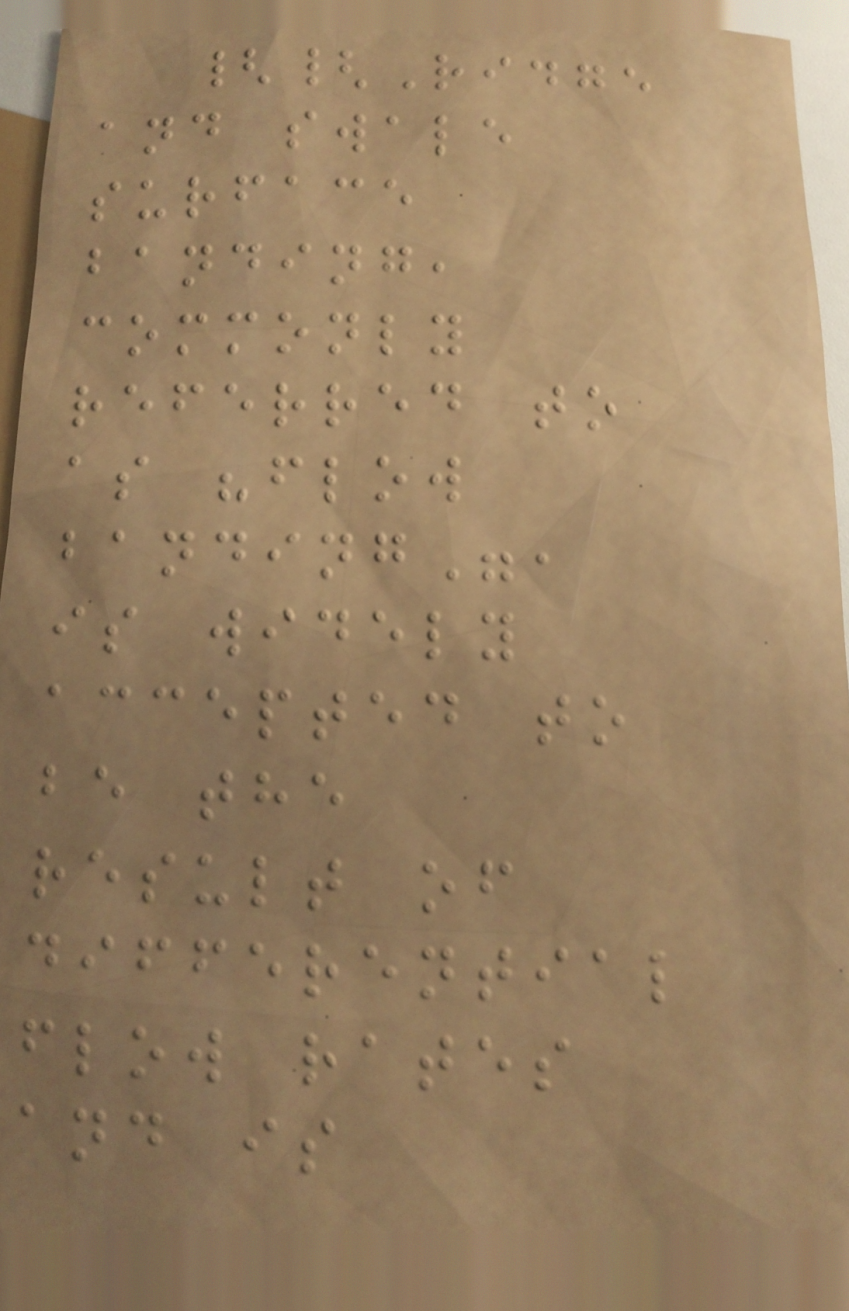{{Ridge
and swale
surface
banding,
commonly
referred to
as "flow
banding",
is widely
accepted to
be the
result of
differential
flow rates
and is
